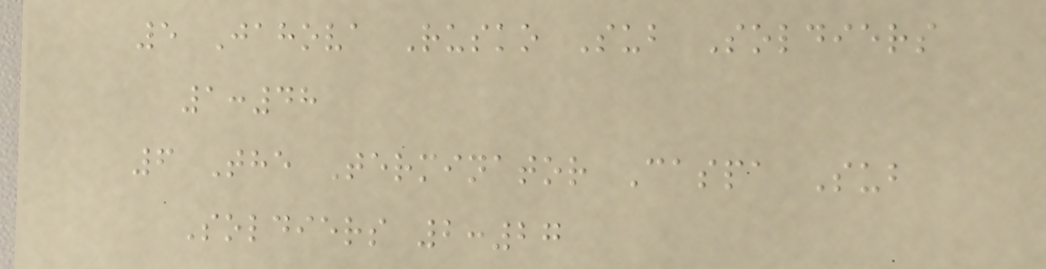5 Jahova Rusko Sub Soldiers
1:48
6 The Terminator Caspa Sub
Soldiers 2:27
